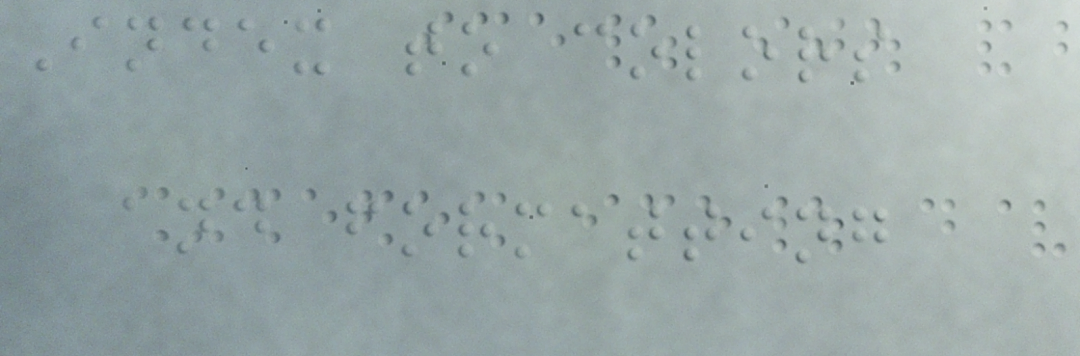Index to colors
and formatting
